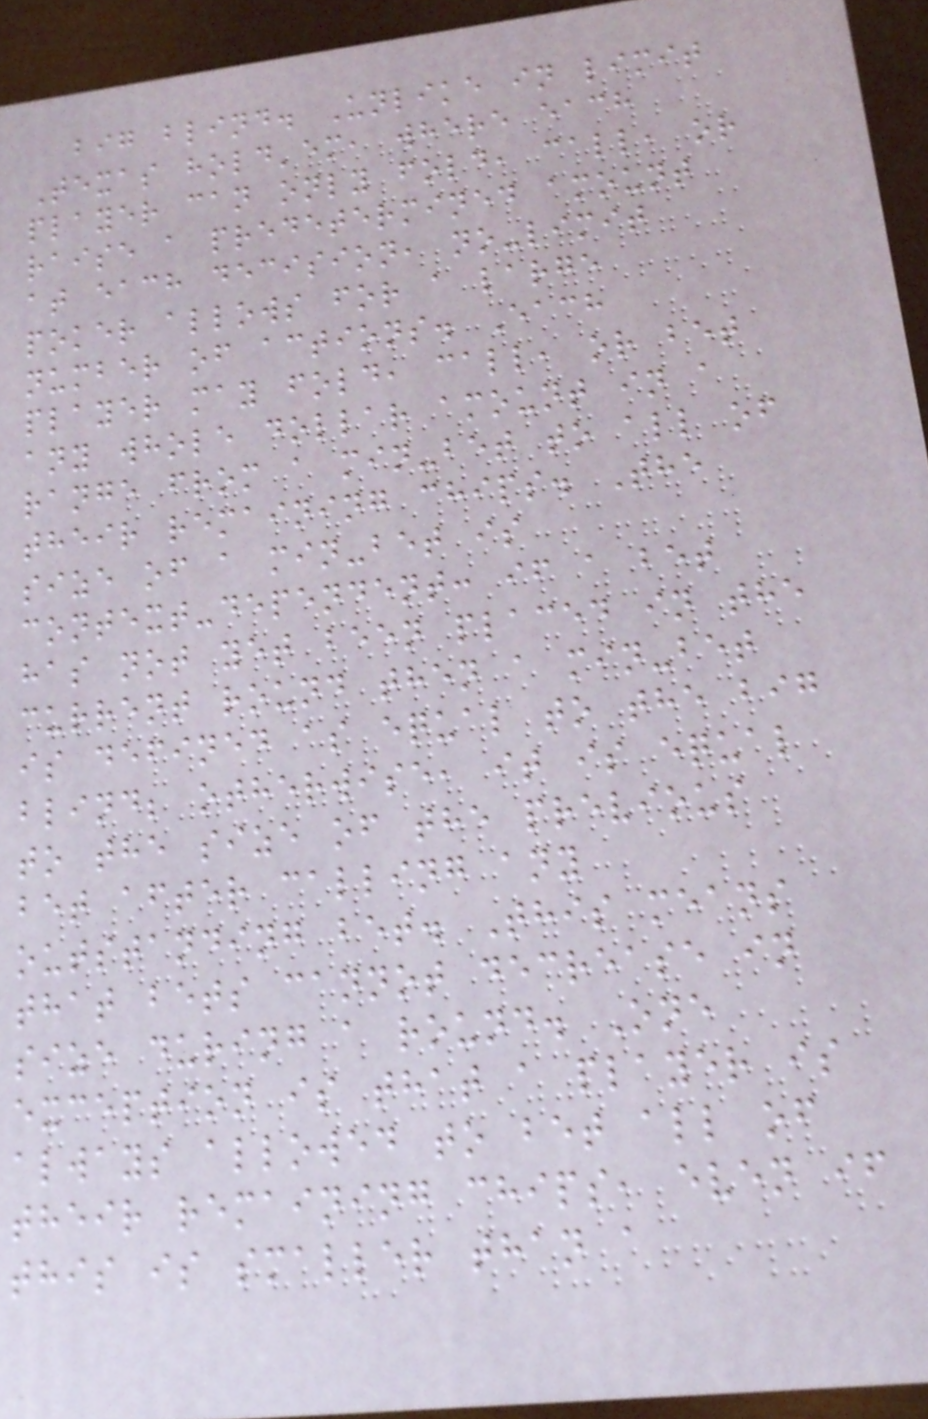big blind. Unlike in limit
Texas hold'em, where each
player can only fold, call, or
raise a predetermined amount
at each decision, no-limit
poker allows for a large
number of actions. Each
player may fold, call, or bet
any whole dollar amount in a
range from a min-bet to all of
their remaining chips. The
size of a min-bet is
context-dependent: if a bet
has not yet been placed in the
current round then a min-bet
is defined as equal to the big
blind; otherwise, it is equal
to the size of the previous
bet after calling any
outstanding bet. This means
that bets cannot decrease in
size during a round. One
exception is that a player is
always allowed to bet all of
their remaining chips, even if
this is smaller than a
